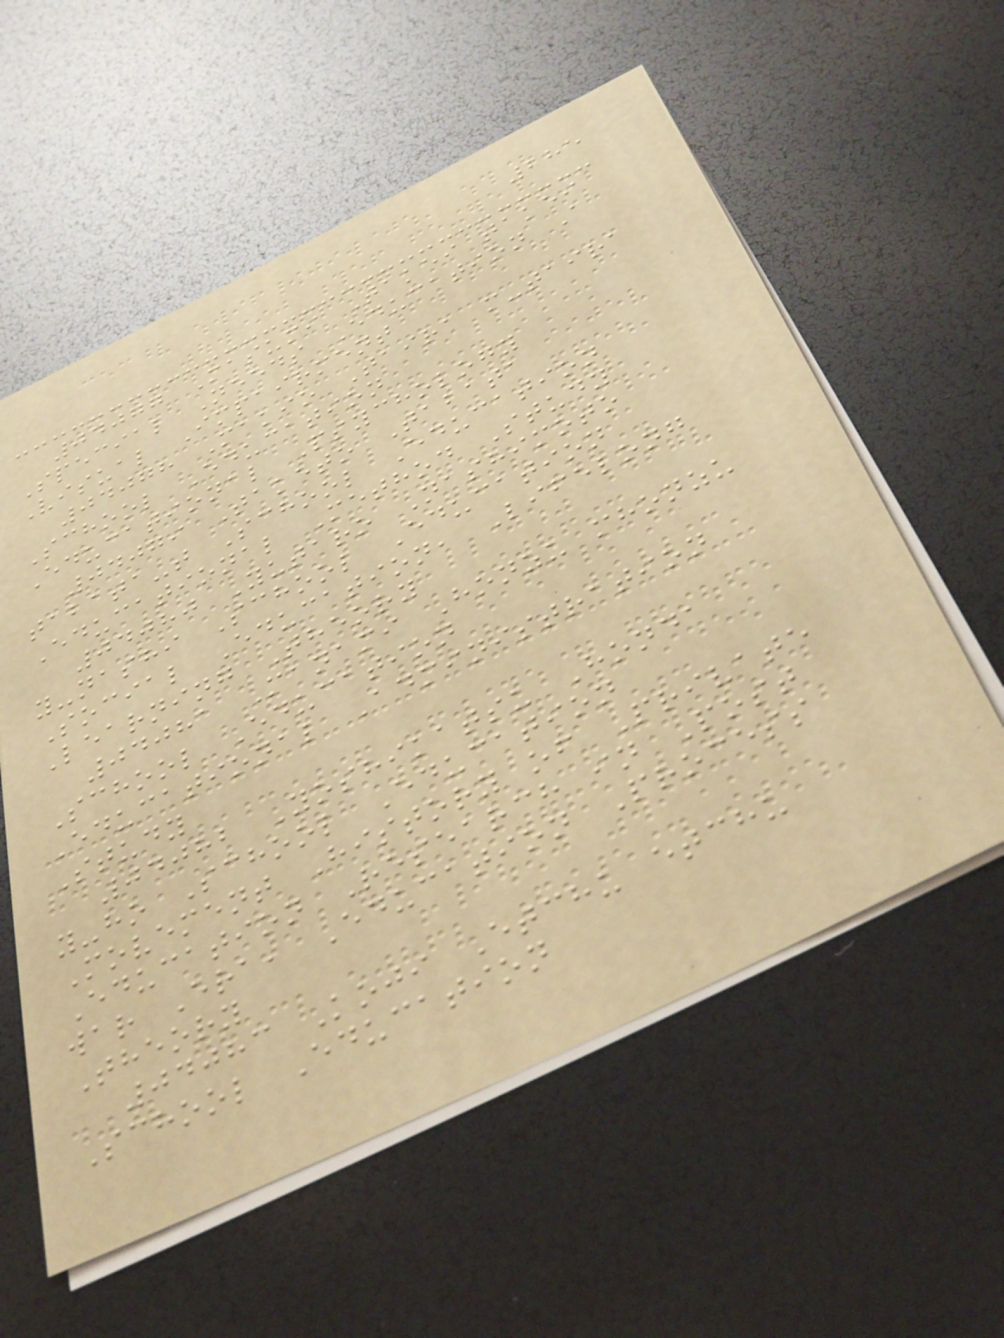285
04077 Masumi Takei takei
Special Needs Education A
Visual Impairment
04078 Makio Taira m-taira
School Education
Educational Psychology
04079 Taketo Tabata
tabata-t School Education
Educational Method Study
04080 Yutaro Nashimoto
y-nashi School Education
Social Education, Lifelong
Learning Theory
04081 Manami Honzu mhonzu
School Education
Educational Administration
Study
04082 Yoshikatsu Honda
y-ho School Education
Movement History of Private
Education Research in Post
war Era, Education Process
Theory
04083 Koji Etchu etchu
School Education
